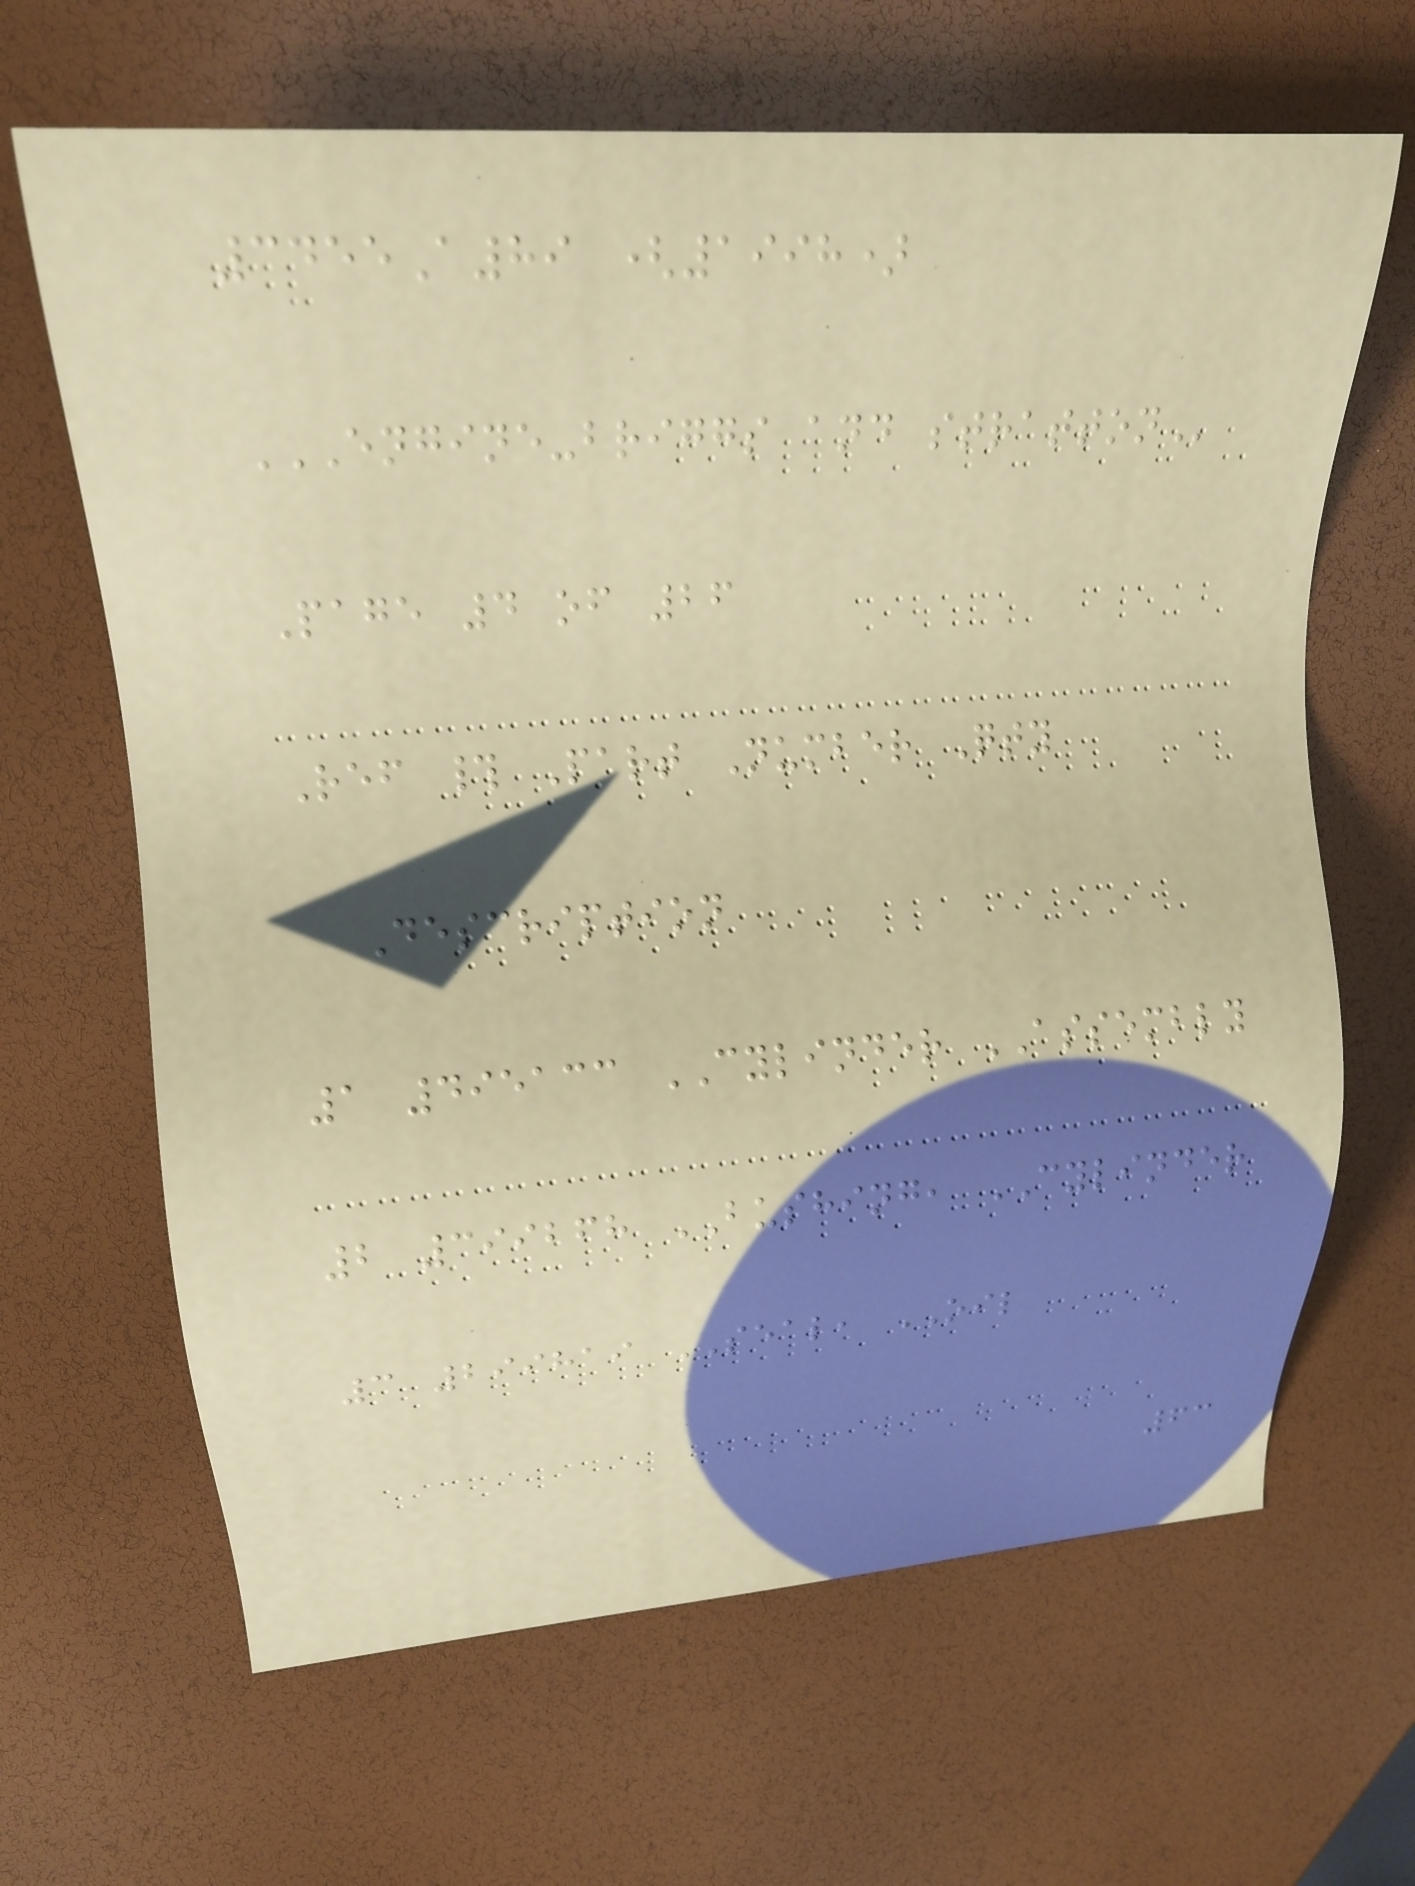3455A89 (1998)
ENGINE-BRIGGS AND STRATTON
Page 4 of 26
Ref # Part Number Qty
Description
1 495133 CYLINDER ASSEMBLY
2 399268 BUSHING, CYLINDER
3 299819 SEAL, OIL
63
